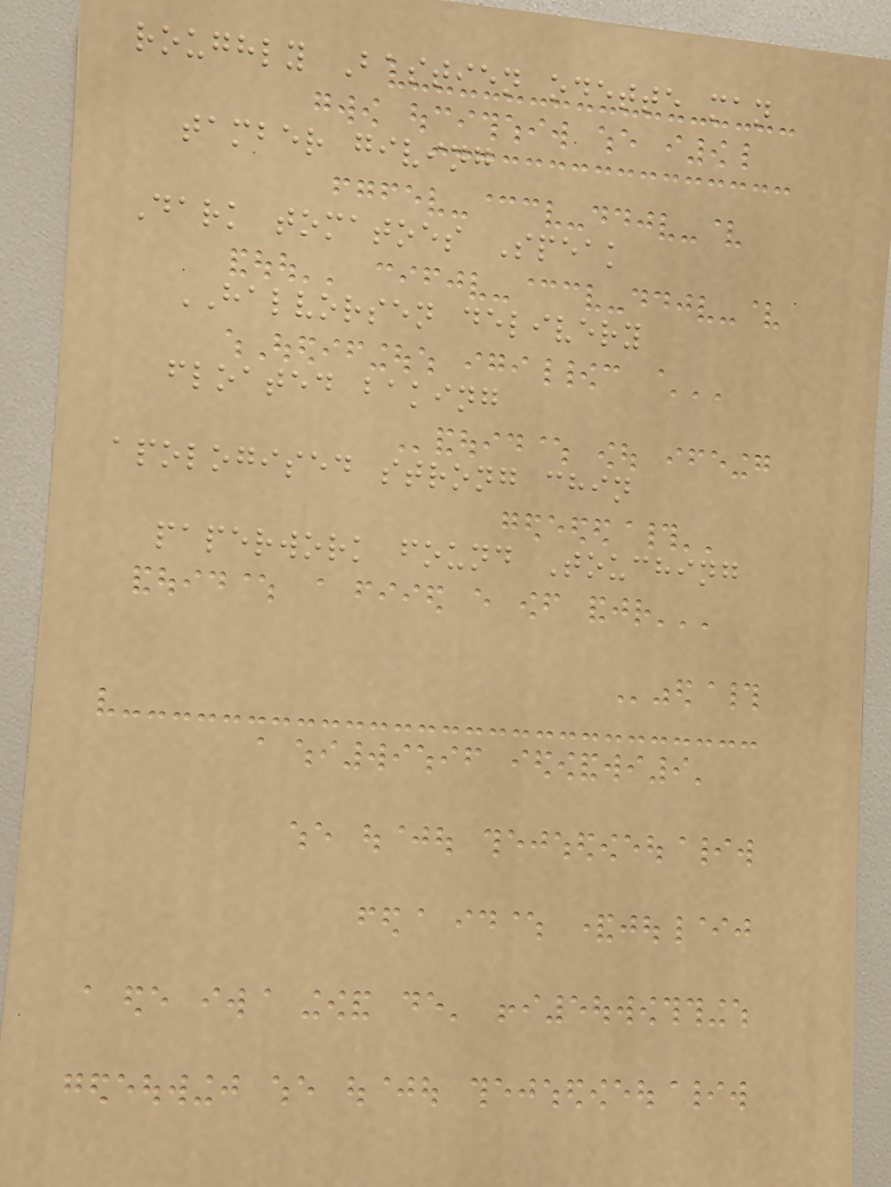roughly Bastien odette man
tamber giving
Dark tomatoes Speak
HALVORSEN delivery
floated baking
apologised strong chin
paperwork found Touching
